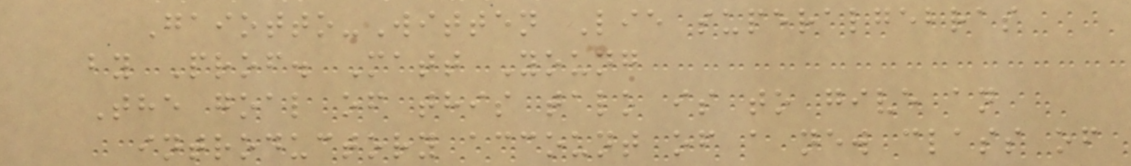Gaiotto-Witten Lie superalgebras
by Prof. Matt Young
The goal of this talk is to give an
introductory account of a new class of
